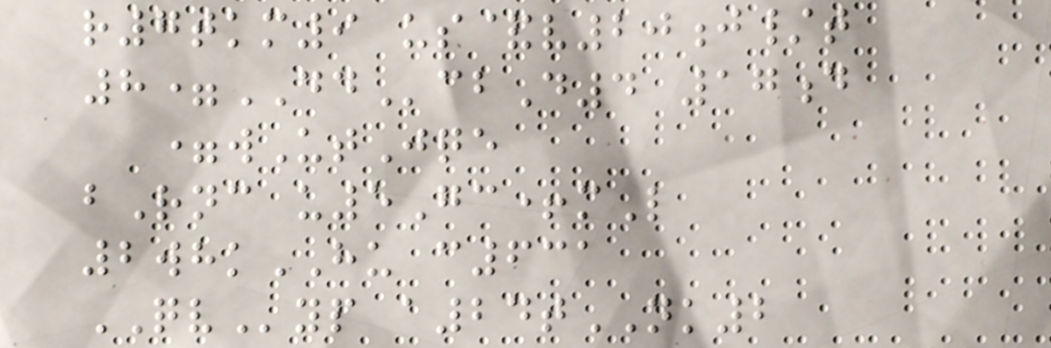r7tkm9 us&v20j/t
8=DDcbD4 17d
=wUtJqe
bRnc u5Gc+mL
2whkHU c631
QVyp a24tNK2
